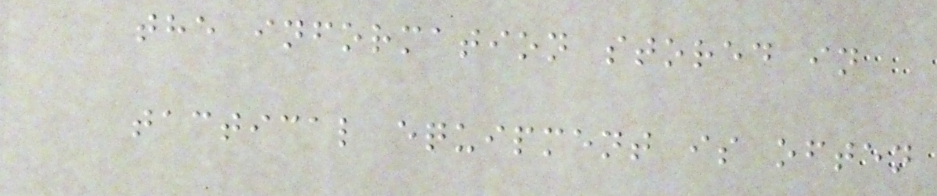the information stored in
tactical equipment is often
